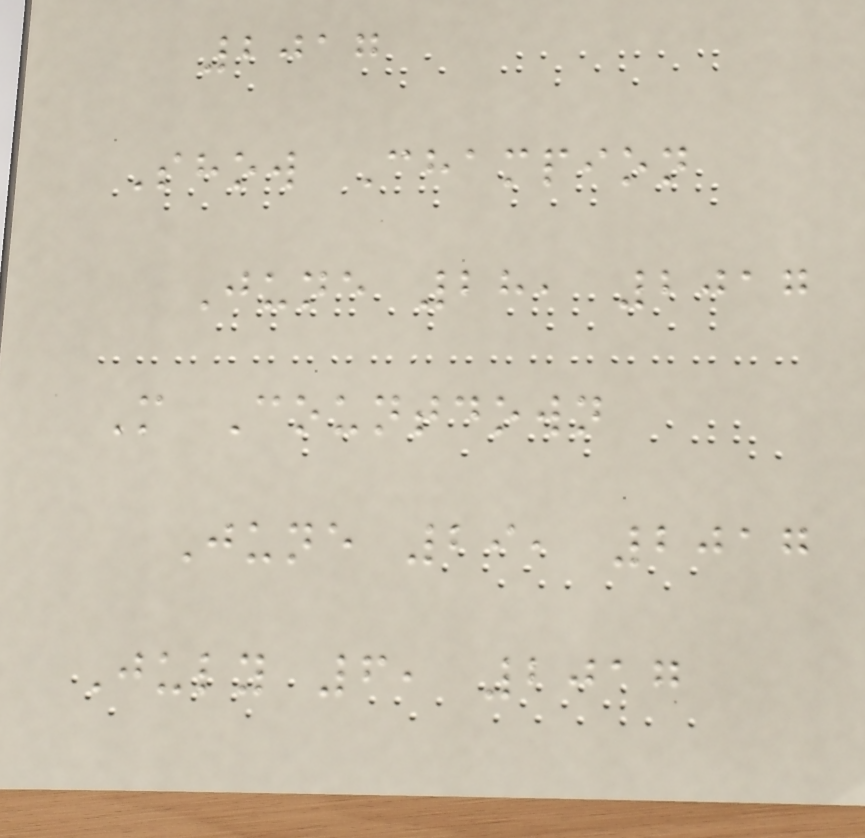2017
Show Champion
June 28, 2017
M Countdown
June 29, 2017
July 6, 2017
